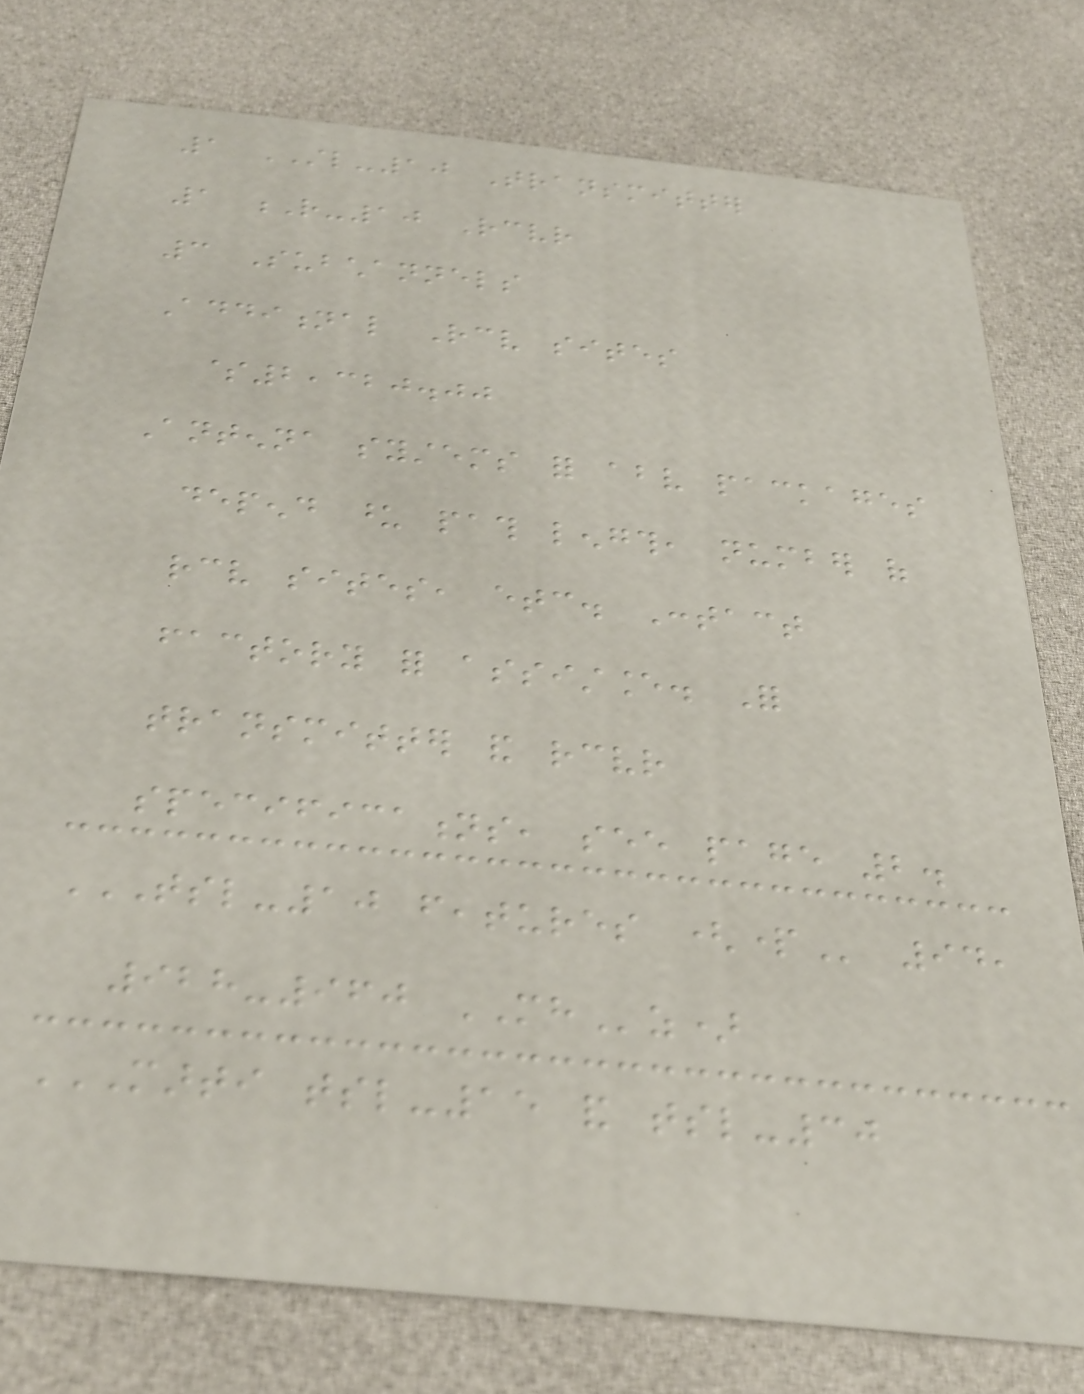1 STL-10 Transmitter
1 R-10 Receiver
3 Subchannels
Additional Receive sites
$2,320.00
Antenna systems for above packages
depend upon path length, number of
receive sites, etc. Contact
factory for assistance. For
transmitter and receiver
specifications, see page 2.
TSL-10 FEATURES (PART 94,
928-960 MHz)
MARTI TSL-15 AND TSL-30
